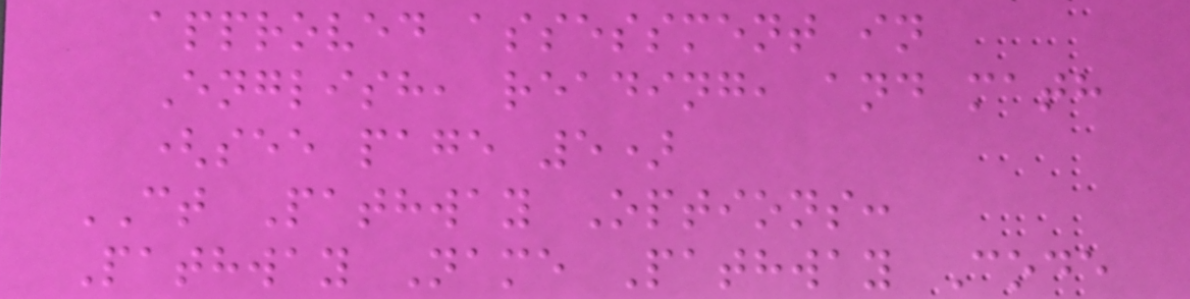approved assessment in
English, reading, and math
(see page 5)
CT Pathway Options:
Pathway Name Pathway Code
